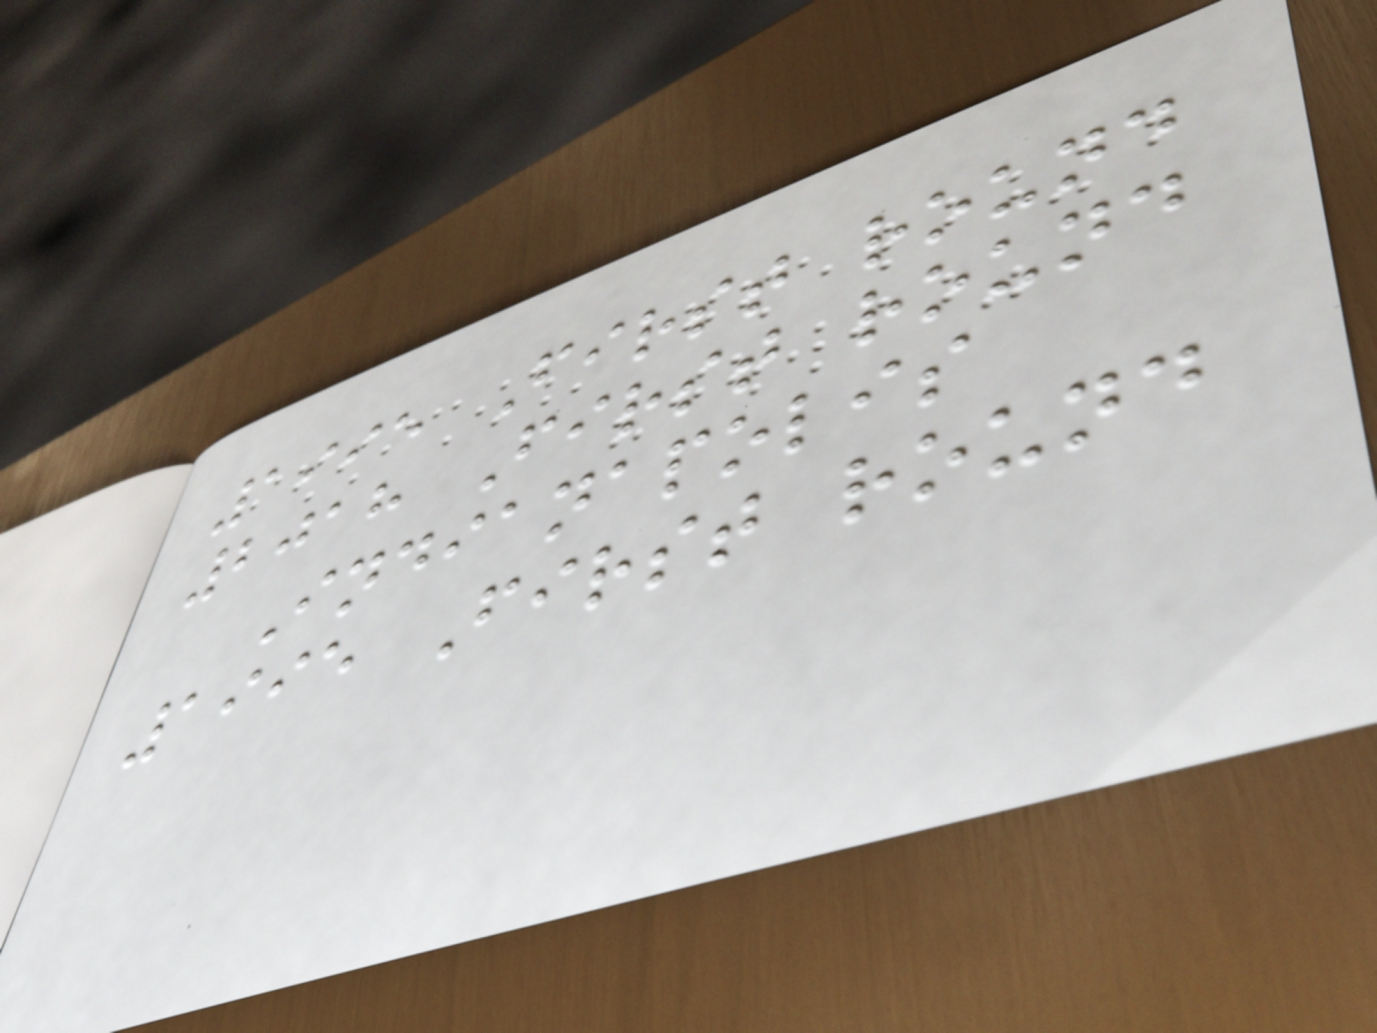1995 First round
2018 First round
Indianapolis
1995 First round
